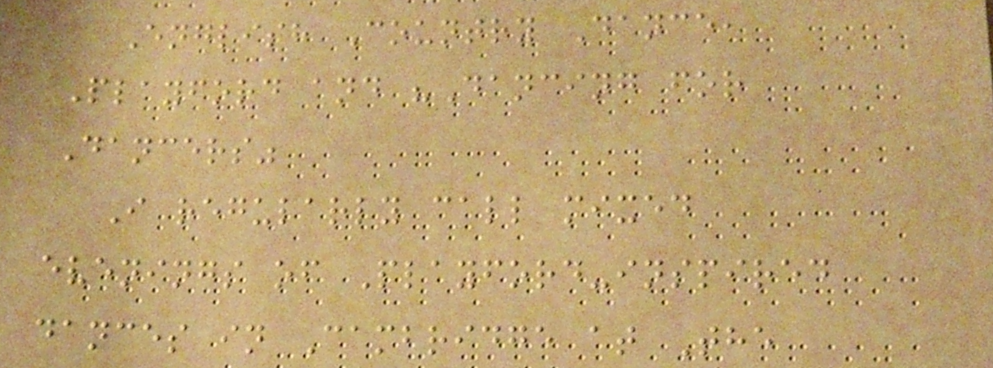English Country Dance,
Playford and "Dancing for
Dancers"
I regularly call mixed
evenings of Playford-inspired
dances in Cambridge at The
